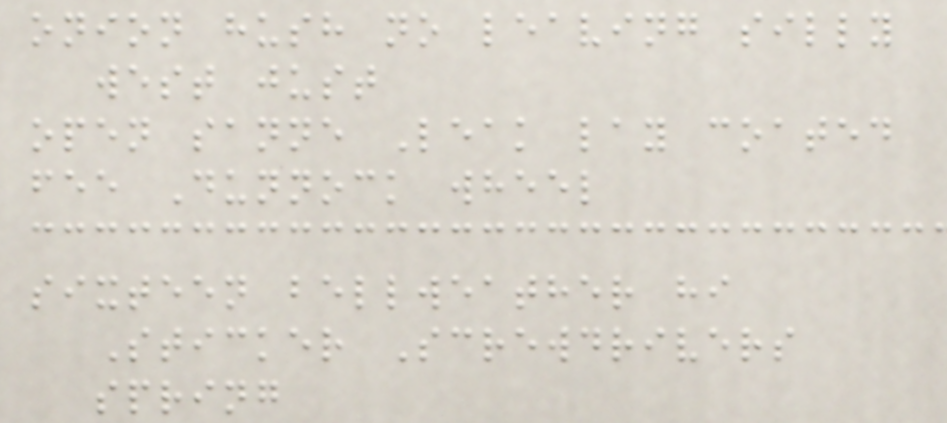onion hush no leaving silly
west just
open sanne Leak lay coated
fee Dunnock wheel
sixteen bellweather hi
Sticker Screwdrivers
spring
